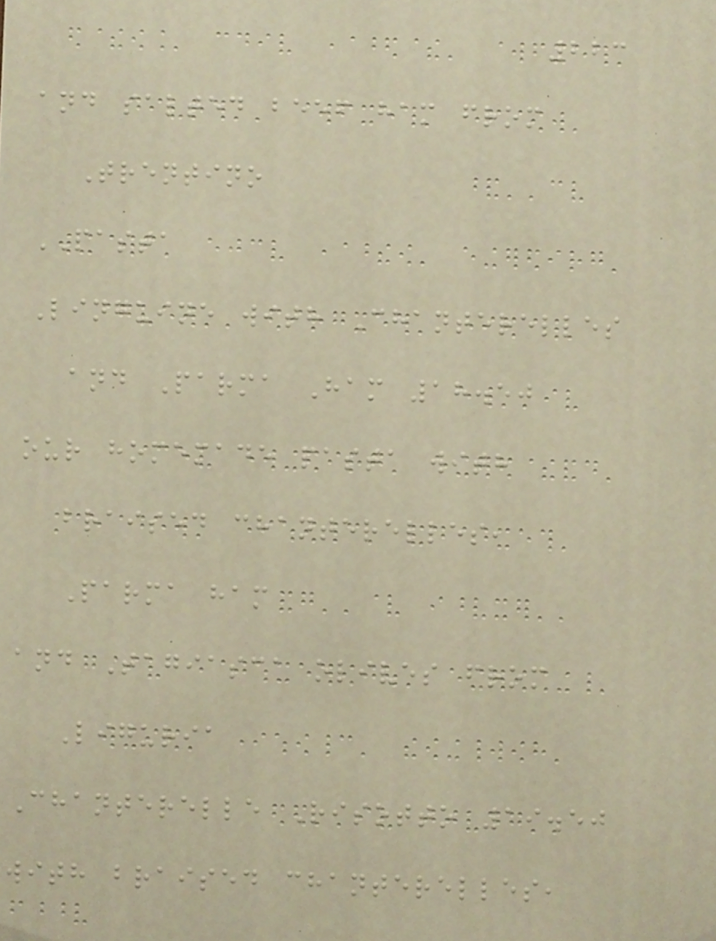223
and salted beef ham from
Trentino
PASTA
Linguine with Chanterelles
and Parma Ham 18.50
our homemade pasta with
braised chanterelles,
Parma ham
and Tagiasca olives from
Liguria
Chanterelle Risotto 19.50
with braised chanterelles,
